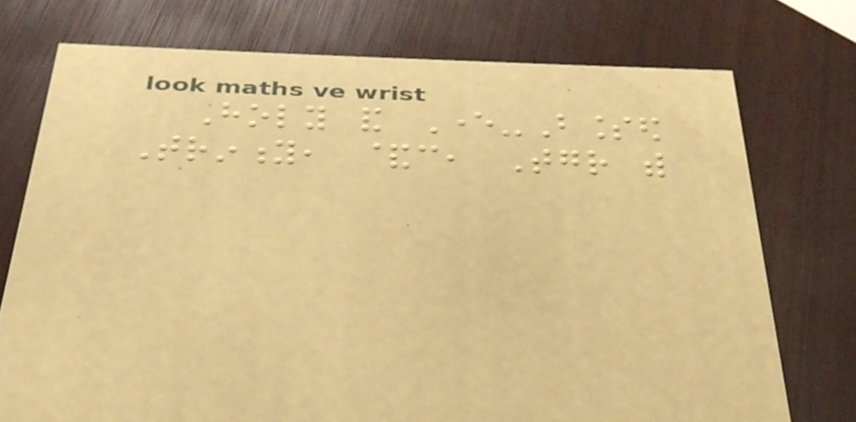Holy and Ever-Blessed
Trinity, &c, Together with
